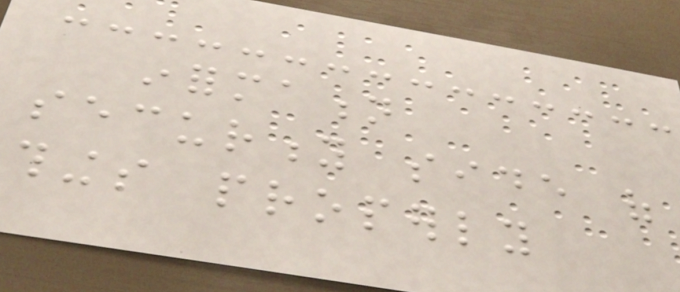information
security side of
things properly
